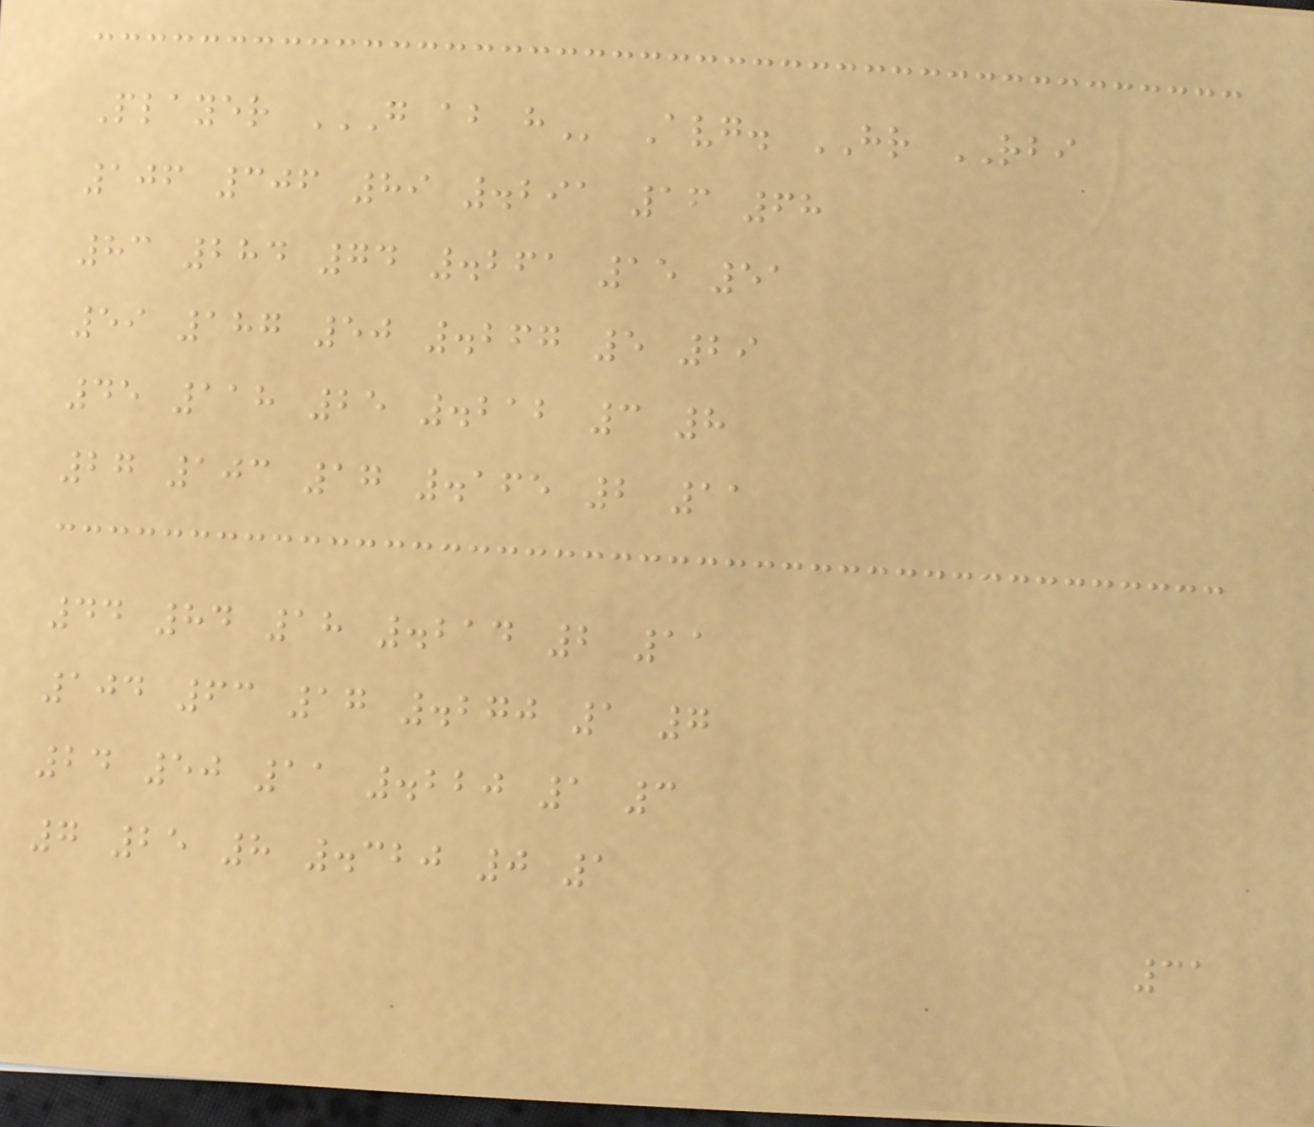Player G AB H Avg. HR RBI
106 306 89 .291 16 68
83 284 74 .261 15 51
59 187 50 .267 5 29
45 118 25 .212 3 8
27 103 17 .165 2 11
44 84 18 .214 2 11
104 63 17 .270 1 7
24 50 11 .220 1 3
7 25 8 .320 0 1
31
